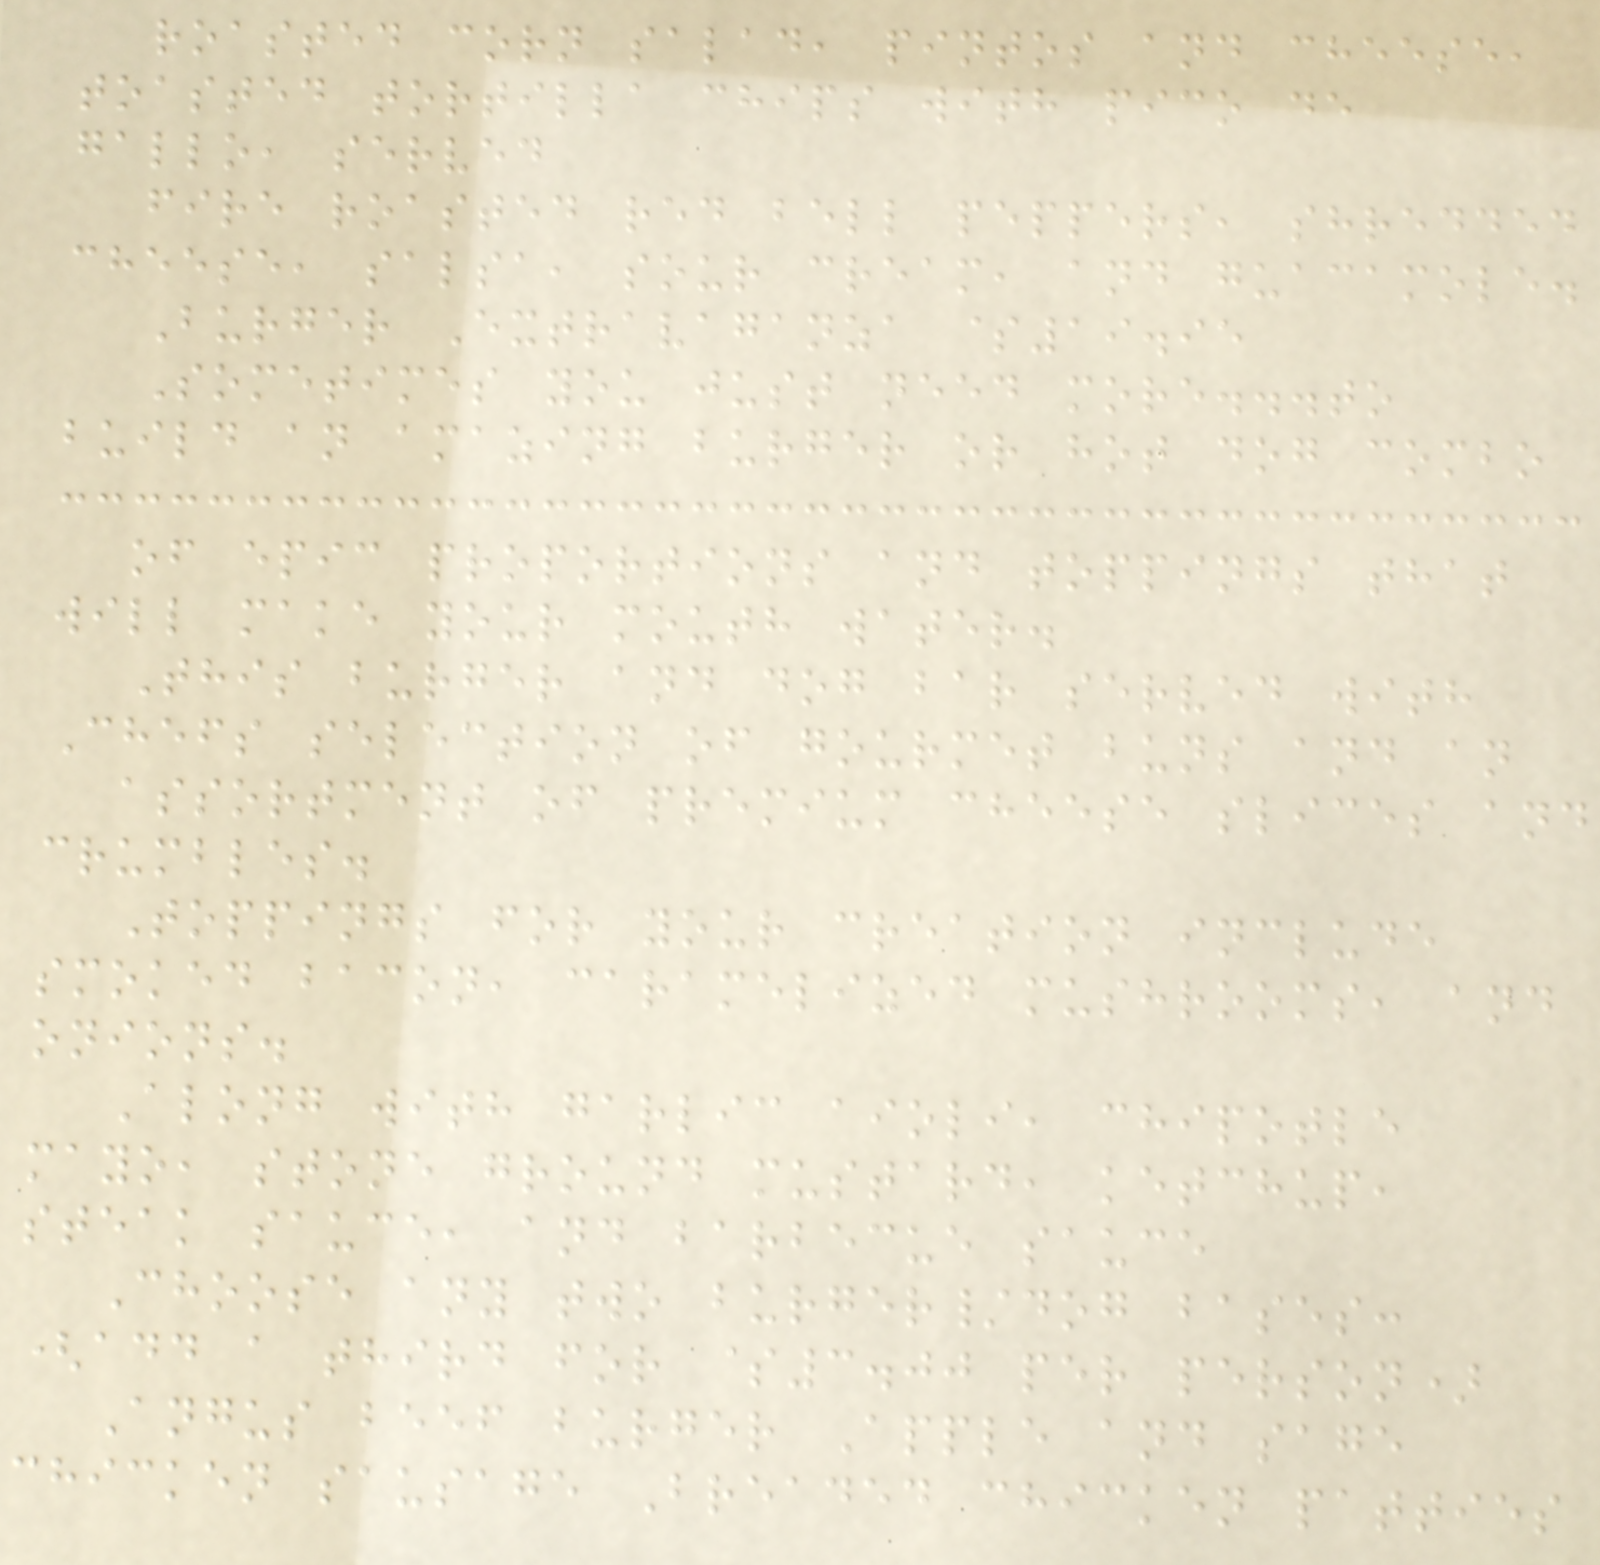roasted corn salad, pintos and cheese,
toasted tortilla chips with pico de
gallo, served
fire roasted red bell peppers, shredded
cheese, salsa, sour cream, and guacamole.
Burger Extravaganza $19.95
Sometimes you just need more...to
build an amazing burger or hot dog combo
of epic proportions and toppings that
will make your mouth water.
This burger and dog bar served with
Chefs selection of gourmet buns and an
assortment of premium cheese slices and
crumbles.
Toppings for your creation include
smoked bacon, caramelized mushrooms, and
onions.
Along with garlic aioli, chipotle
mayo, stone ground mustard, ketchup,
steak sauce, and barbecue sauce
Choose any two burger/dog bases:
(add a third for $3.00 per person)
Angus beef burger Apple and sage
chicken sausage Breaded chicken patties
